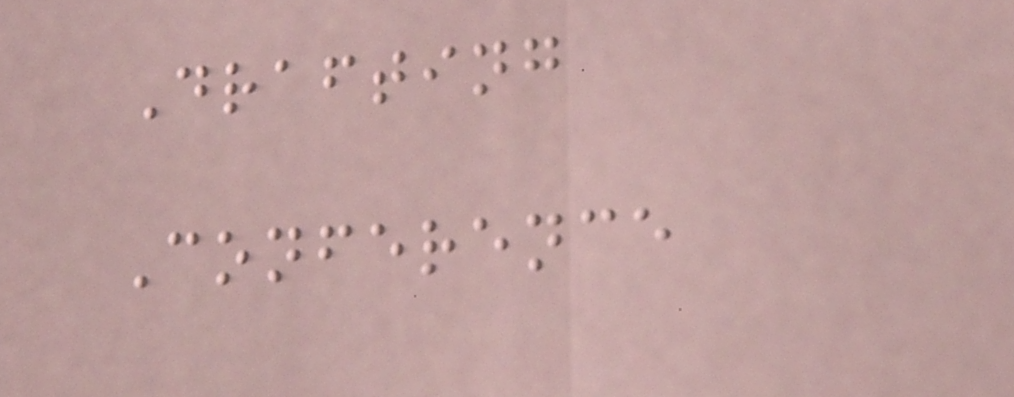Drafting
Conference
